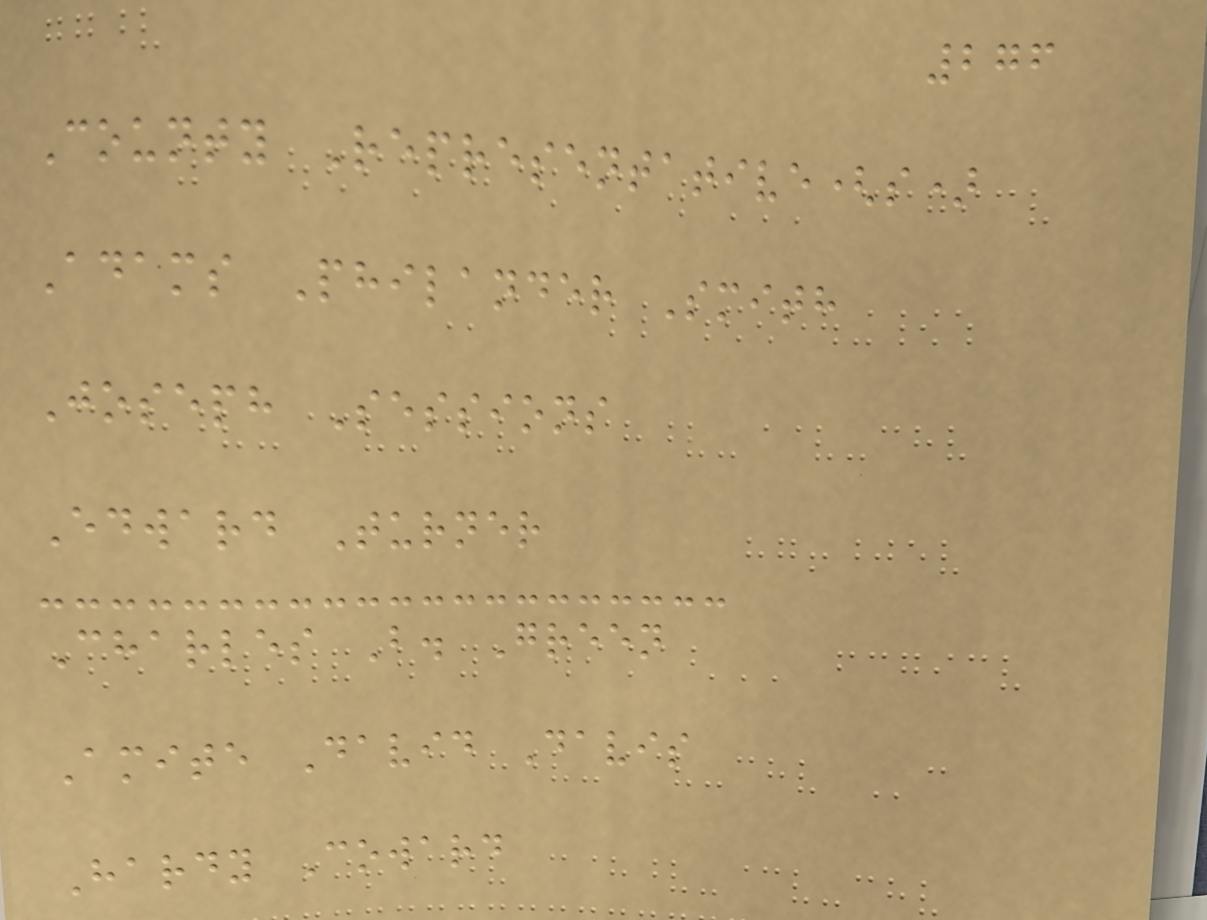276
County Representative(s)
Adams Philander Smith
Joseph Sessions
Edward Turner
Charles B. Green
Amite David Davis
Hardy Coward
